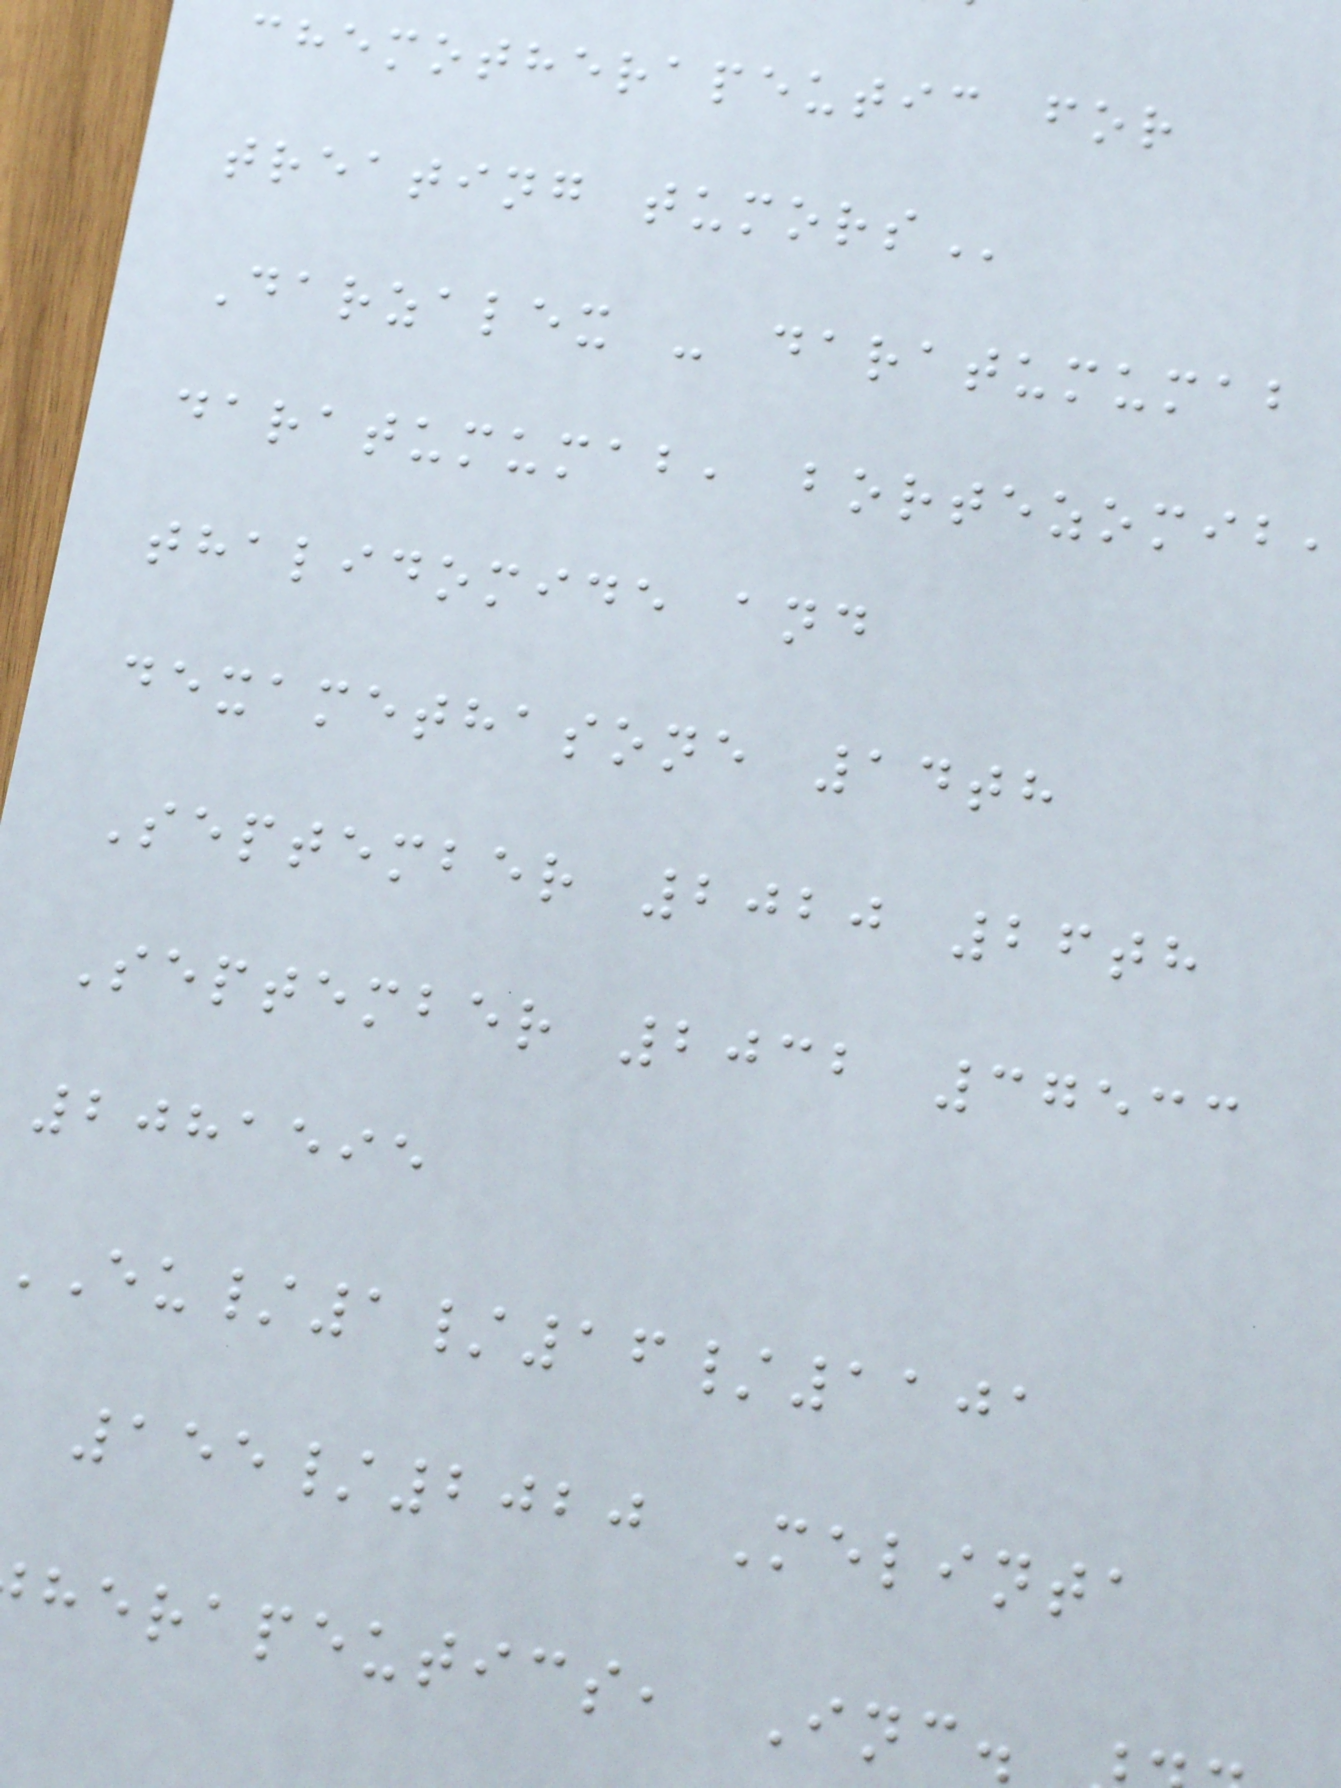chemotherapeutic for
treating
Darzalex - daratumumab
daratumumab, bortezomib,
thalidomide and
dexamethasone 14th
September 2020 26th
September 2032 37533
2081595
eu/1/16/1101
155/2020 Melinta
herapeutics, Inc.
